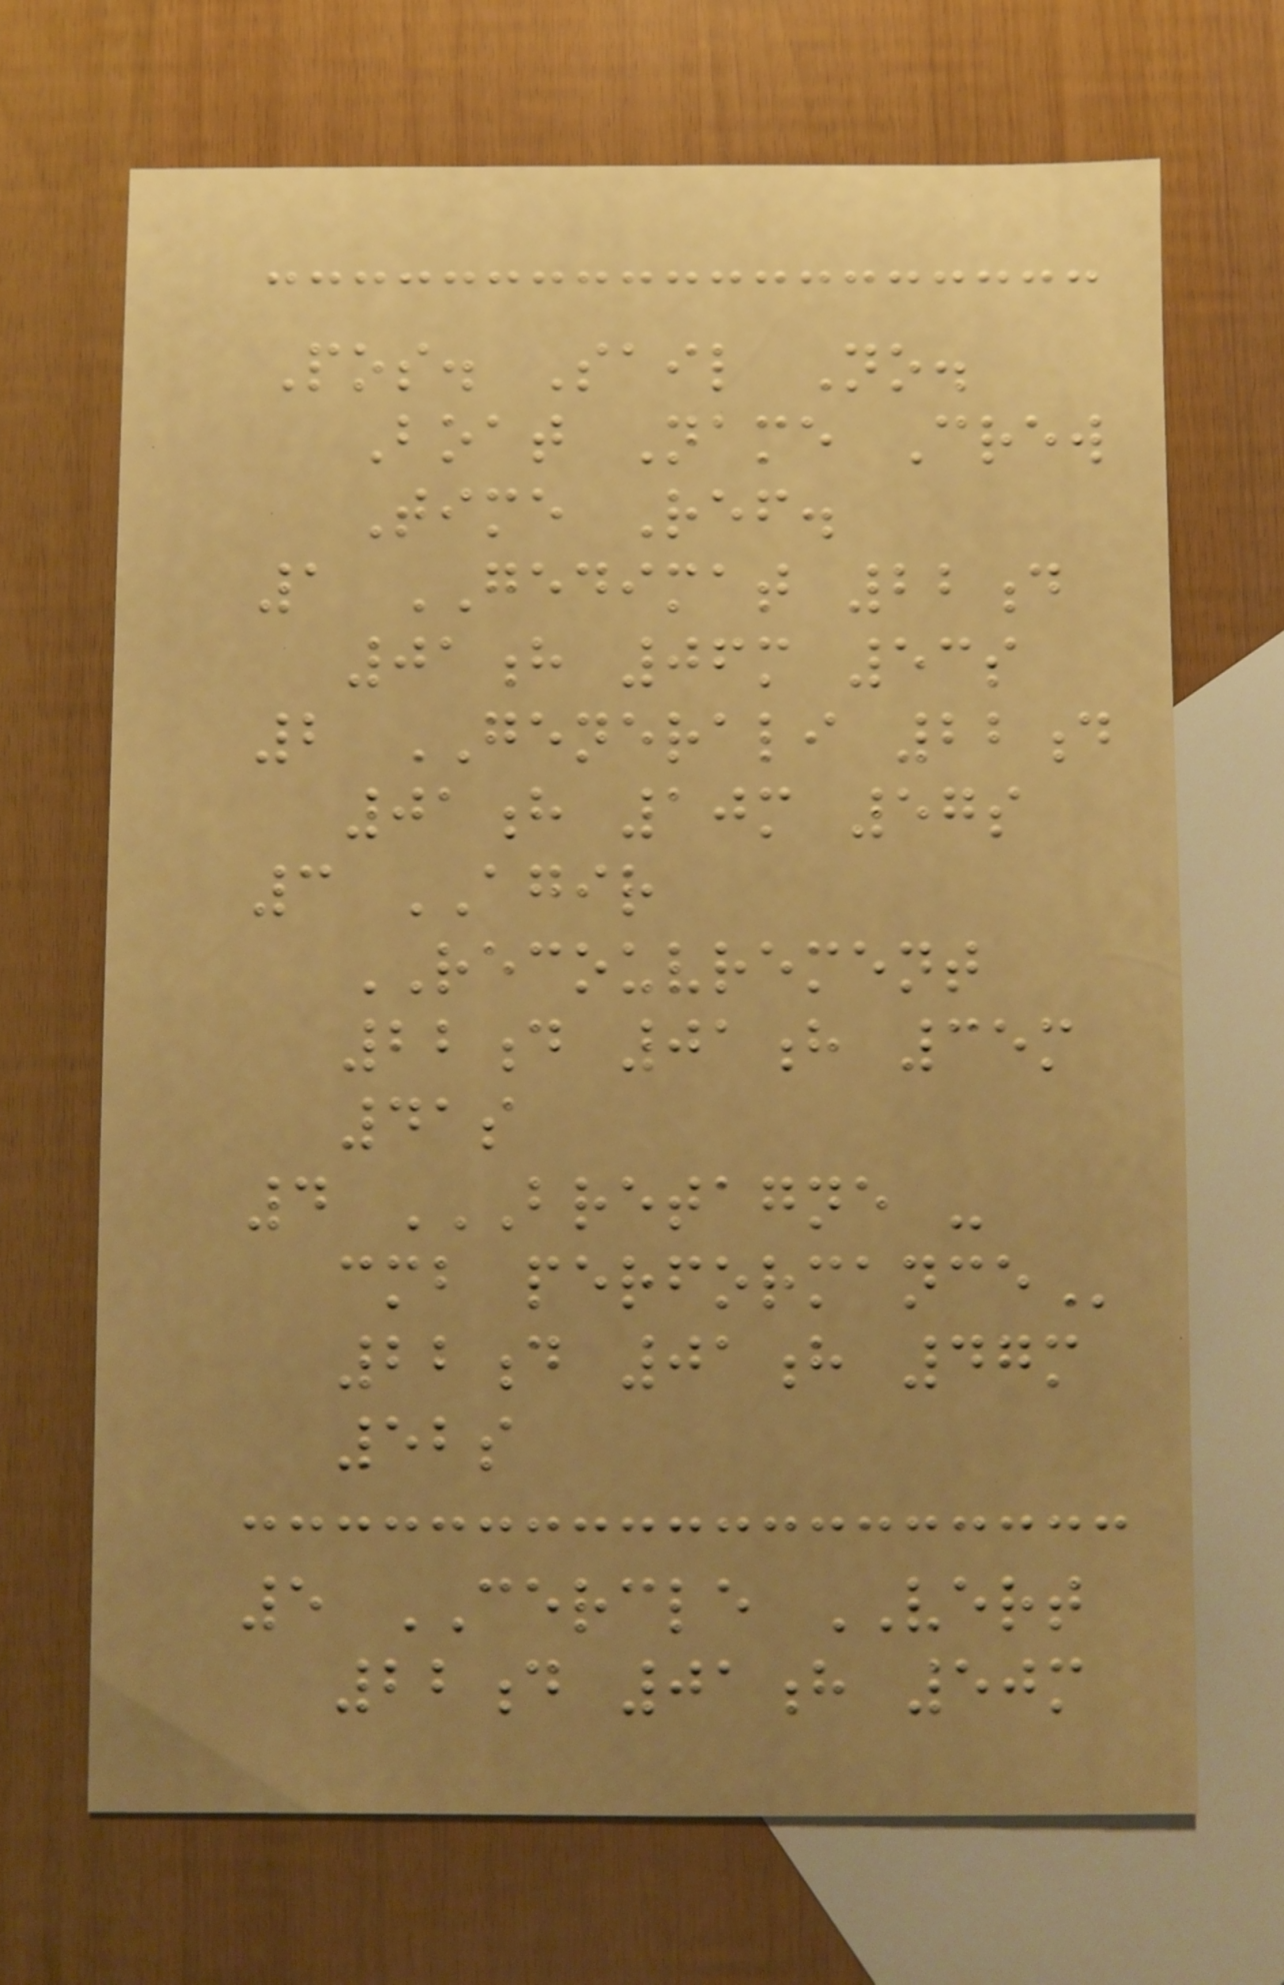Pos. Sail No.
Boat Name Crew
Time Ref.
1 GEDIMAT 22d
01h 06m 53s
2 GENERALI 22d
01h 10m 57s
3 AGIR
RECOUVREMENT
22d 01h 35m
41s
4 BRETAGNE -
CMB PERFORMANCE
22d 01h 47m
52s
5 CERCLE VERT
22d 01h 50m
